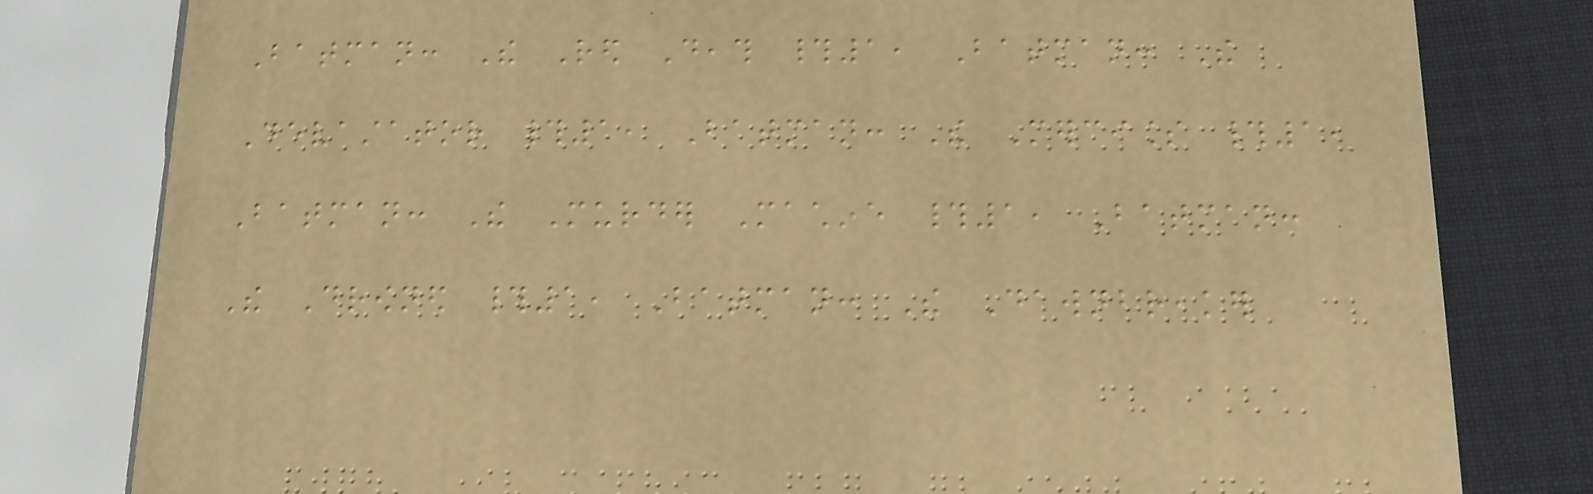Batman: The Red Death #1, Batman: The
Devastator #1, Batman: The Merciless #1,
Batman: The Murder Machine #1, Batman:
The Drowned #1, Batman: The Dawnbreaker
